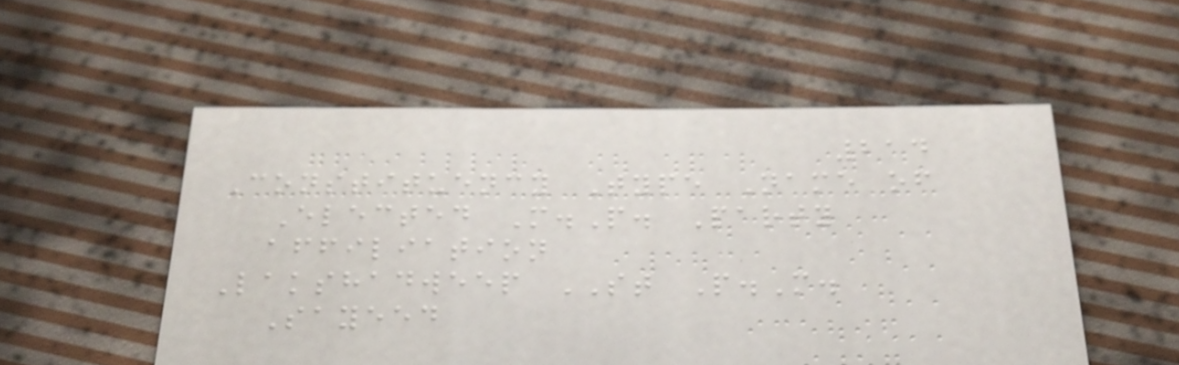214
Constituency Type Name of
Elected M.P. Party
affiliation
Lakshadweep ST P.M.
Sayeed
